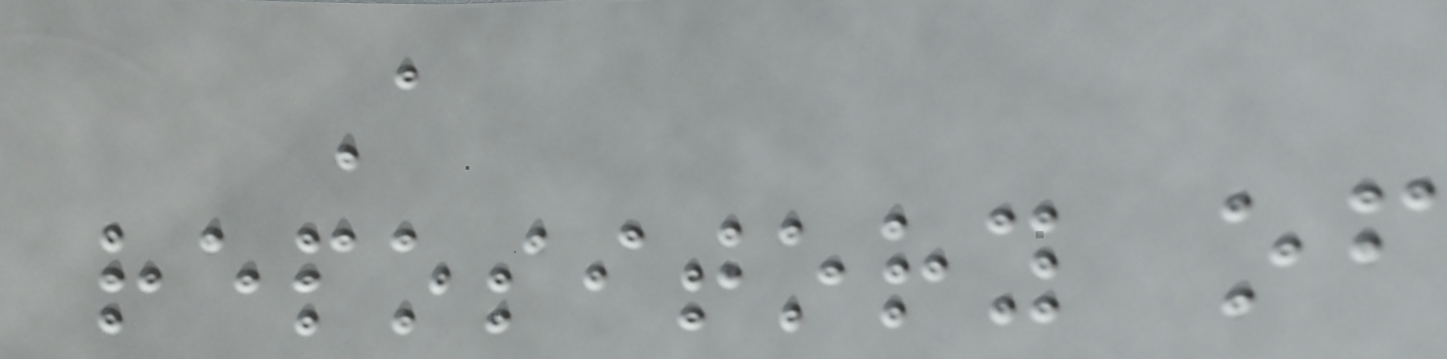A
repository of
